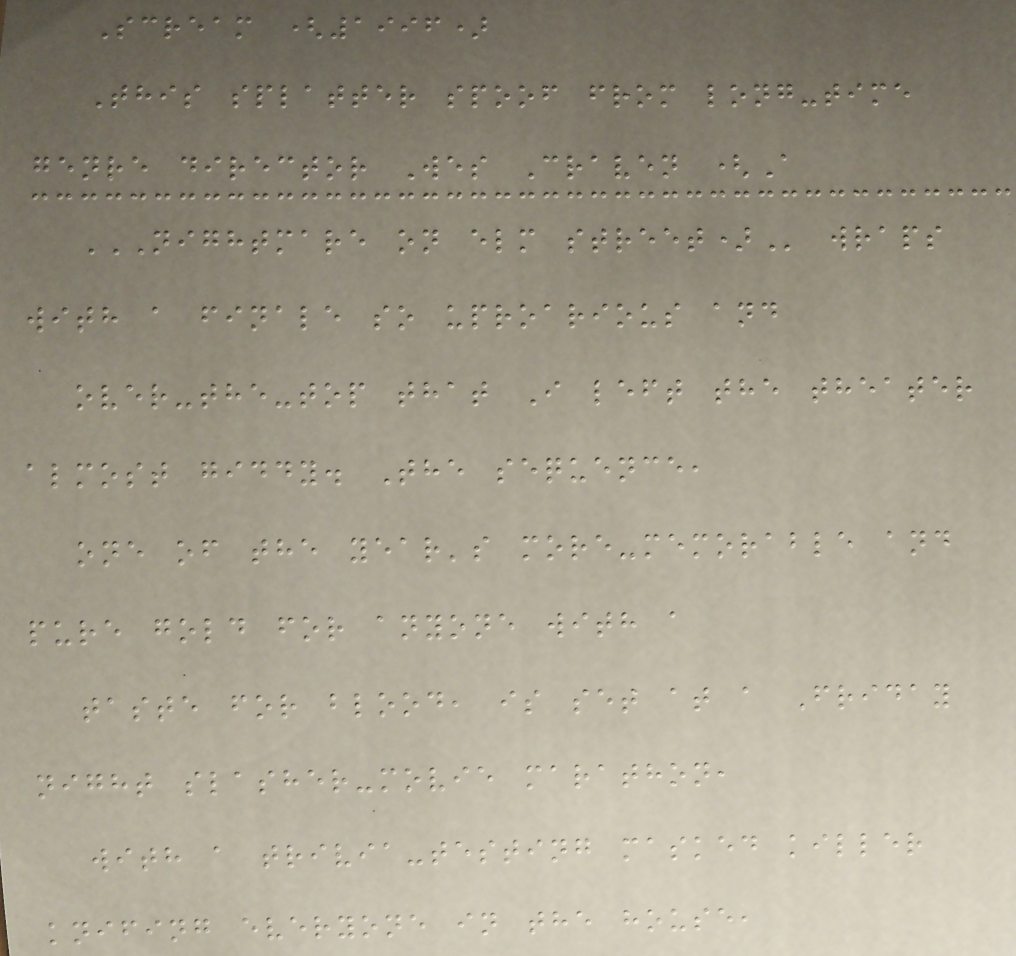Scream (1996)
This splatter spoof from long-time
genre director Wes Craven (A
NIGHTMARE ON ELM STREET) wraps
with a finale so uproarious and
over-the-top that I left the theater
almost giddy. The sequence,
one of the year's more-memorable and
pure gold for anyone with a
taste for blood, is set at a Friday
night slasher-movie marathon,
with a trivia-testing masked killer
knifing everyone in the house,
